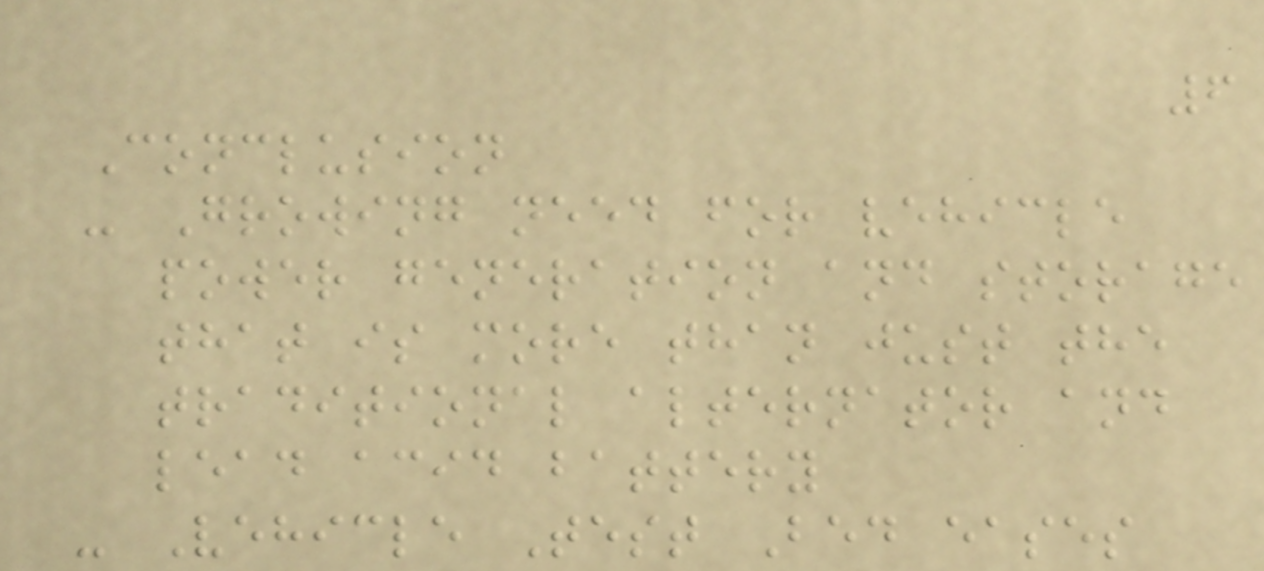6
Conclusion
- Growing need for vehicle
power generation and storage
that is more than just the
traditional alternator and
lead acid battery
- Vehicle Test Bed eases
